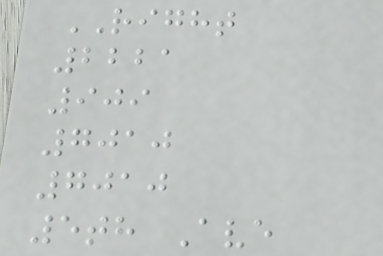RIGHT
2221
909
7010
7010
5th Ave
